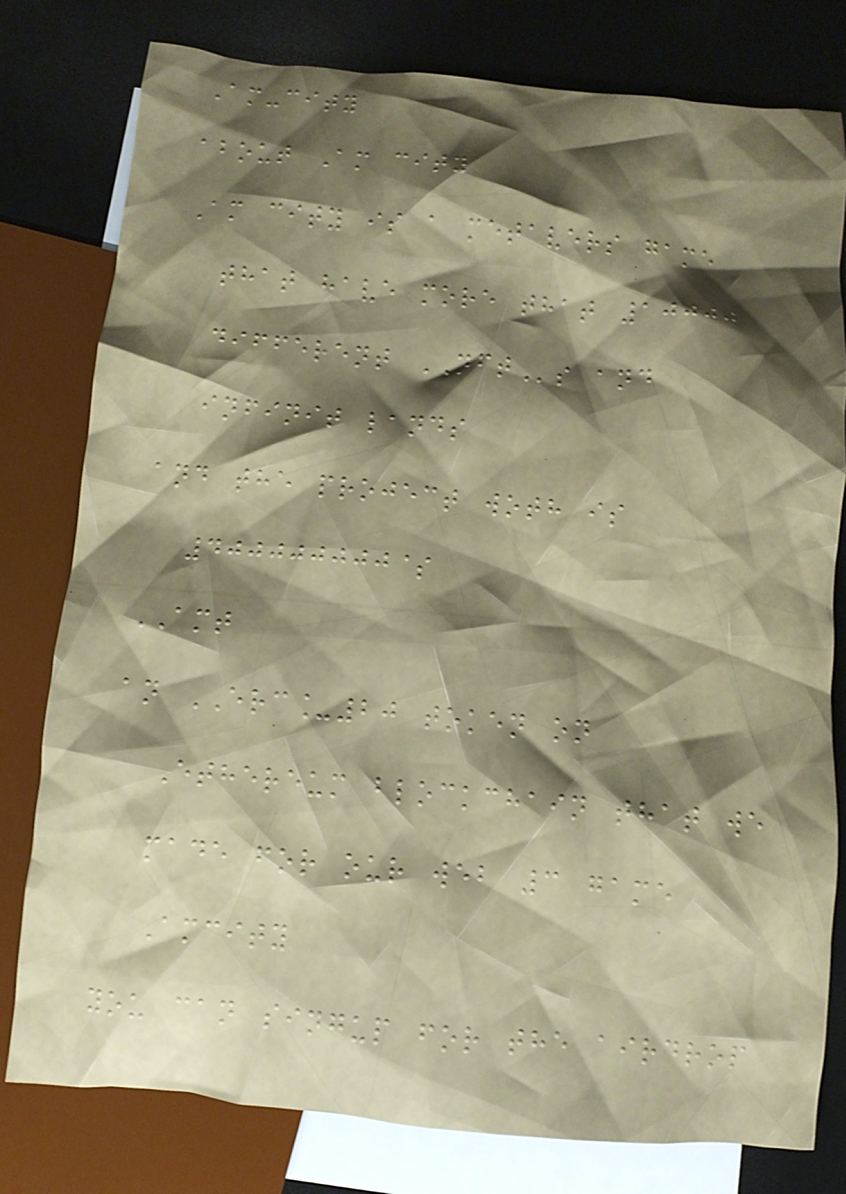Am-city
about Am city
Am city is a metavers game
that have more that 10000
different NFTs and
infinit lands
and the project woth is
400000000$
AMT
an ERC_20 token on
Ethereum blockchain that we
made for our web 3 game
Amcity
you can singup for the airdrop
